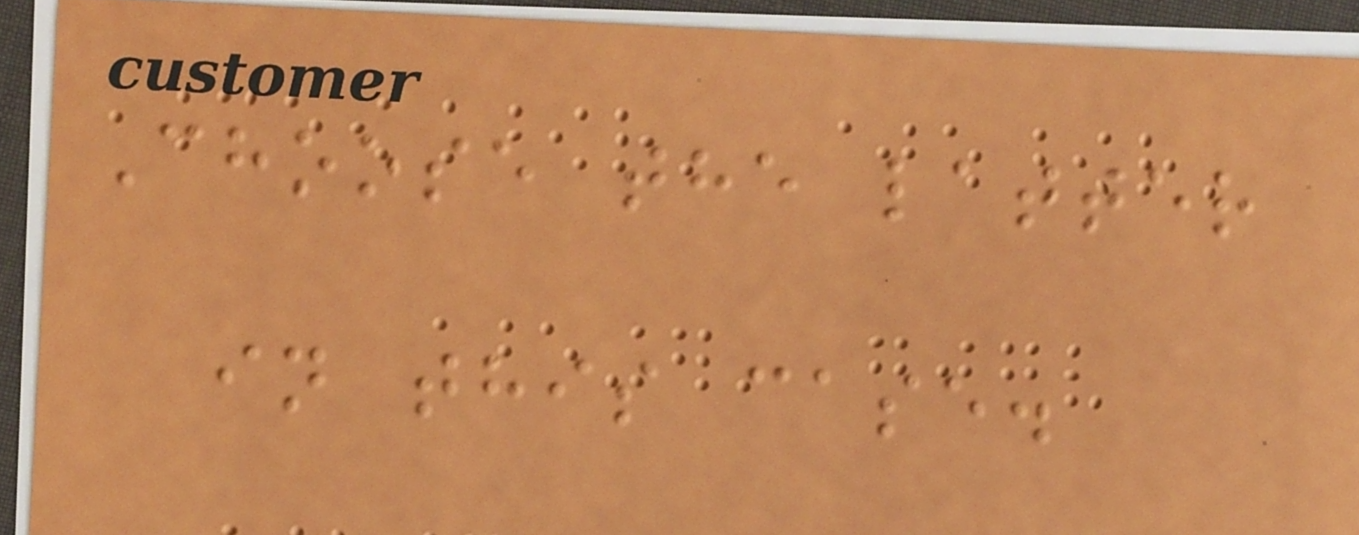Choose the latter
in this case.
